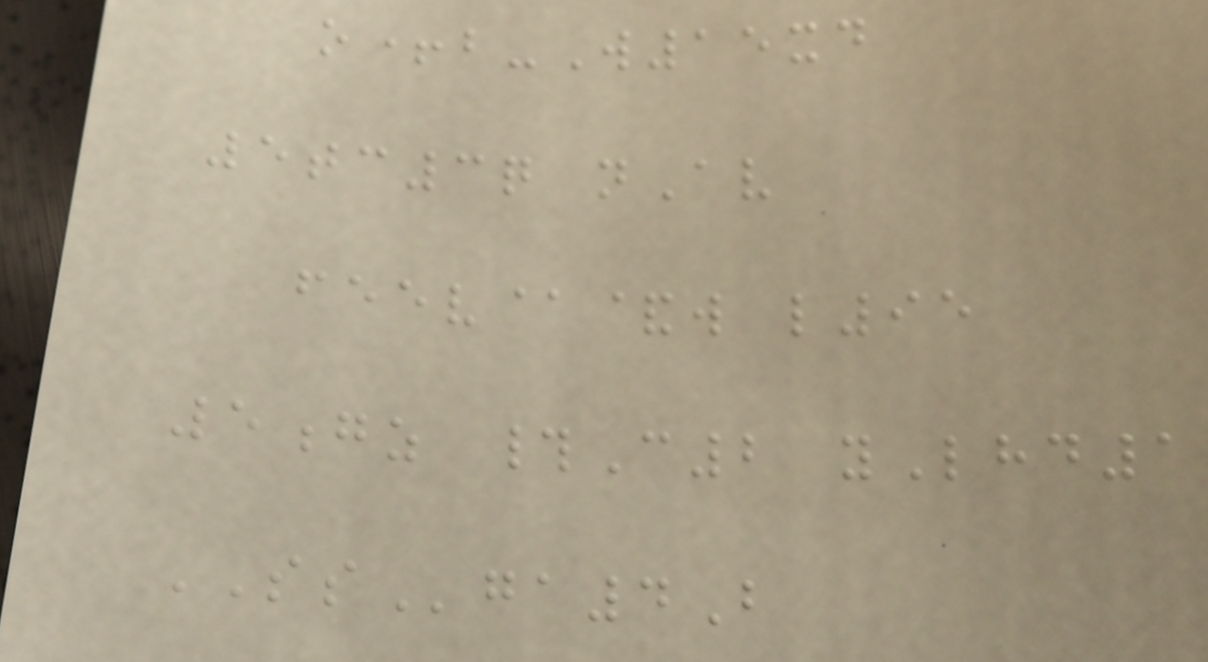o+b-W15xd
5tc3q nAv
feev@&w l95
5gz #C2 yLhd1
SSga4B
